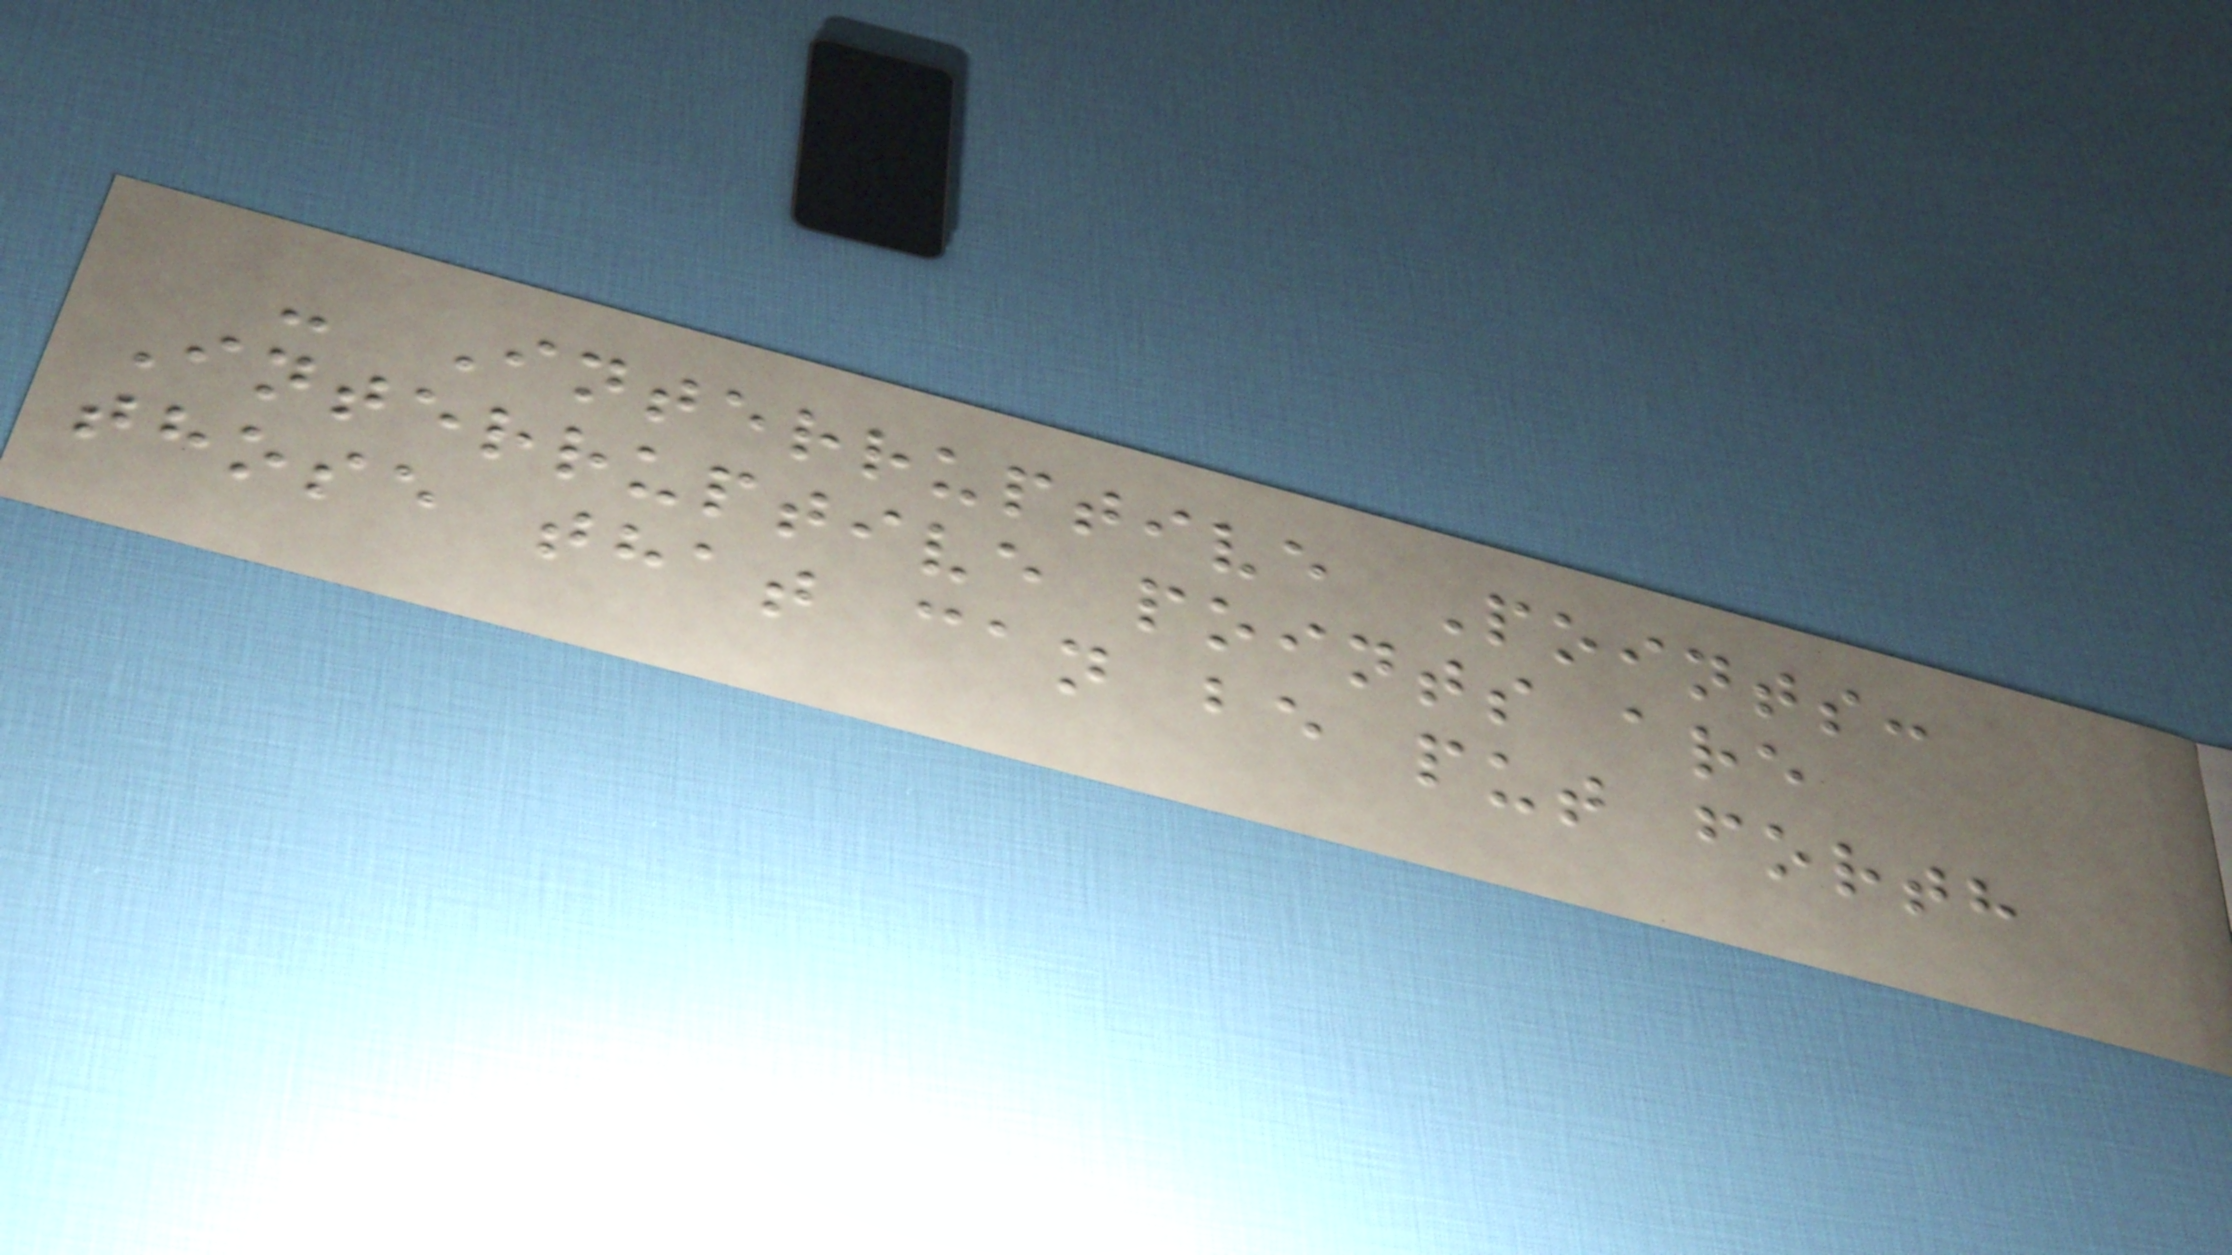- Interruptive Points:
Interruptive points are
those that can be put forth
